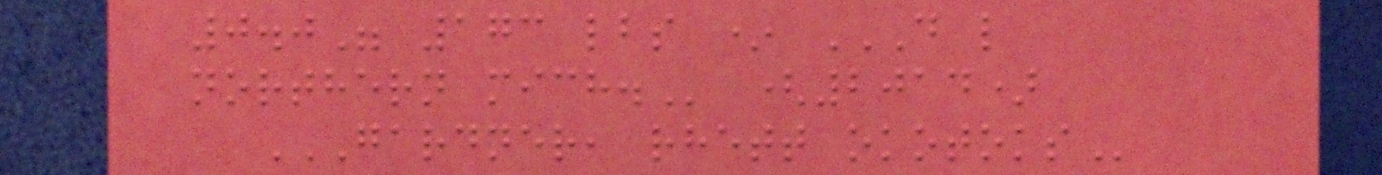0.0" 173 lbs * D L
NORTHERN MICH. (2014)
GARDNER, RHETT OKOTOKS
